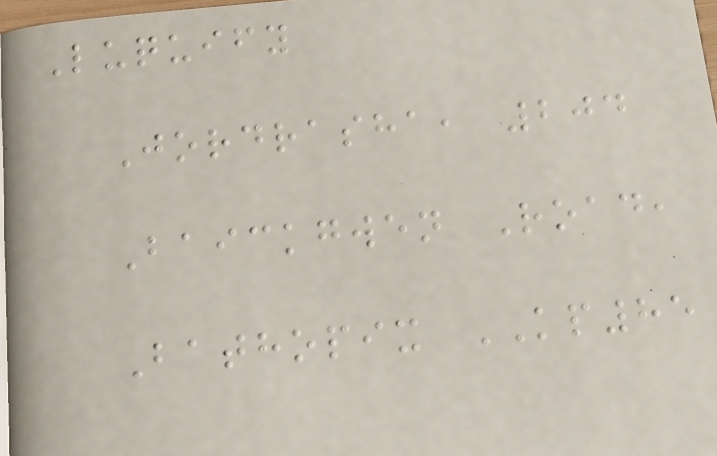Luquify
Jordrasha, 204
Baickgwen Road,
Bathopix KP85
